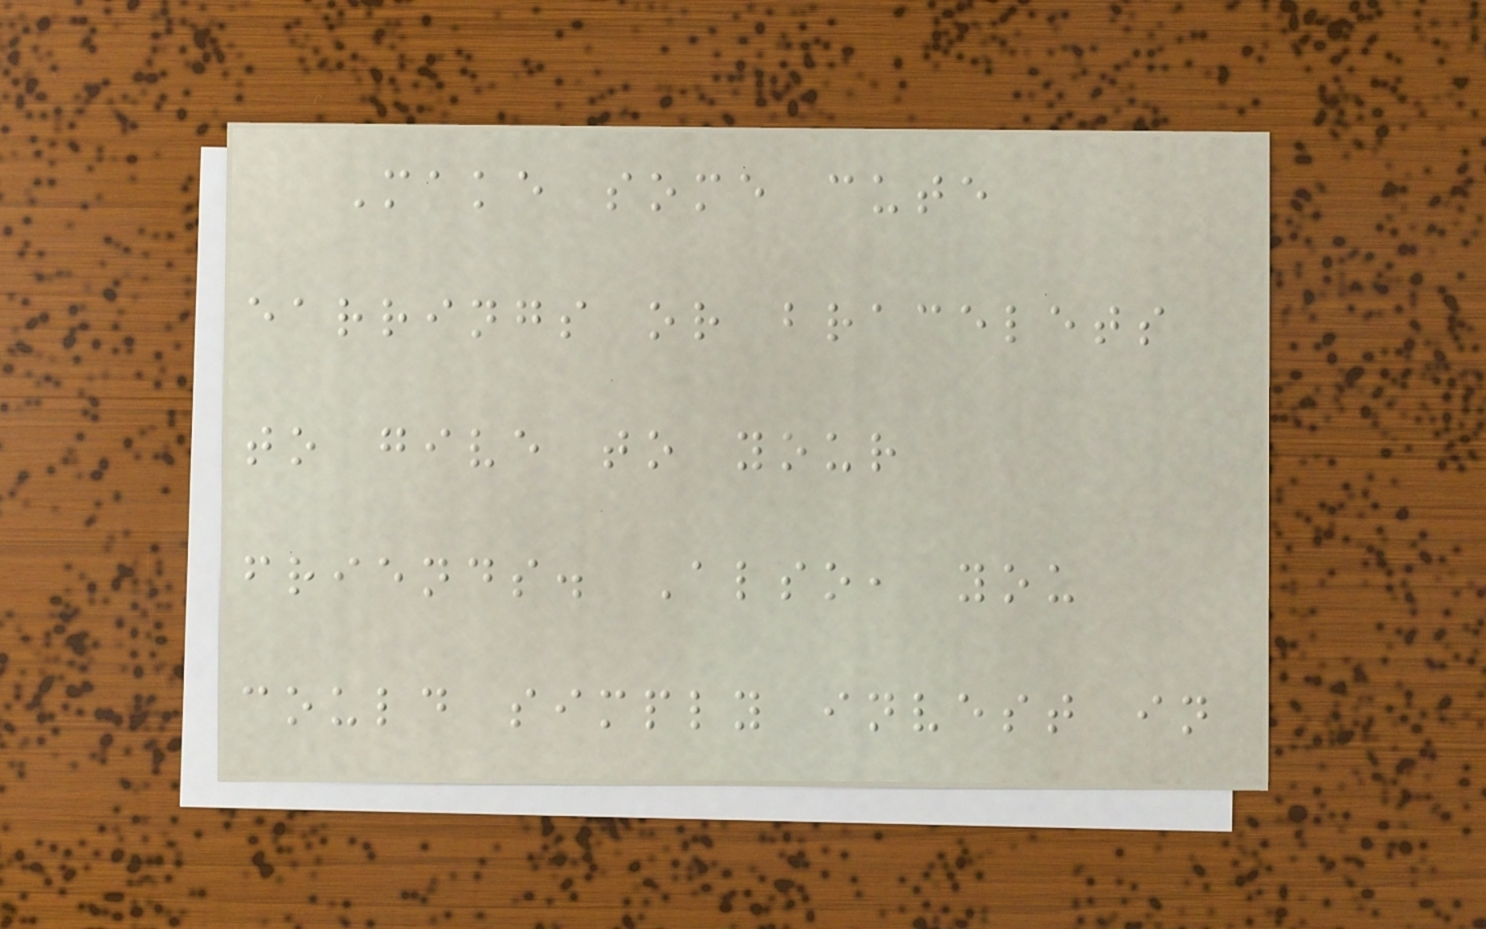Make some cute
earrings or bracelets
to give to your
friends. Also, you
could simply invest in
